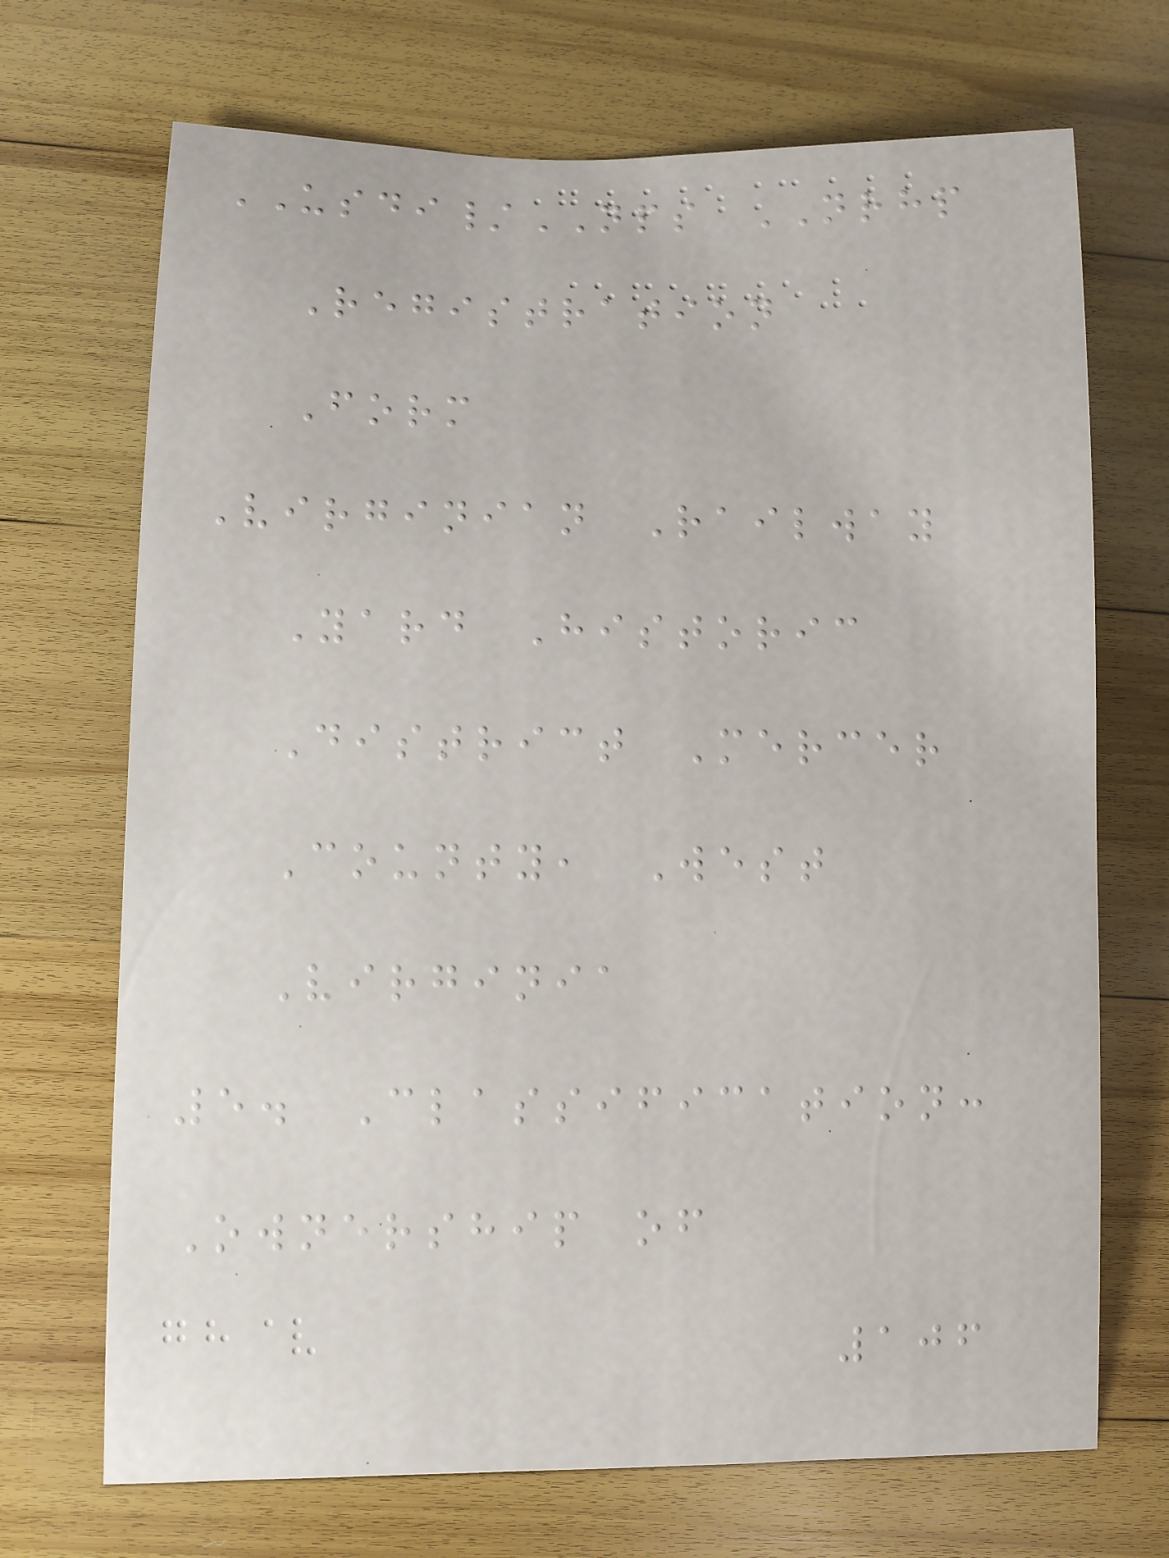USDI/NPS NRHP
Registration
Form
Virginian Railway
Yard Historic
District Mercer
County, West
Virginia
5. Classification:
Ownership of
106
